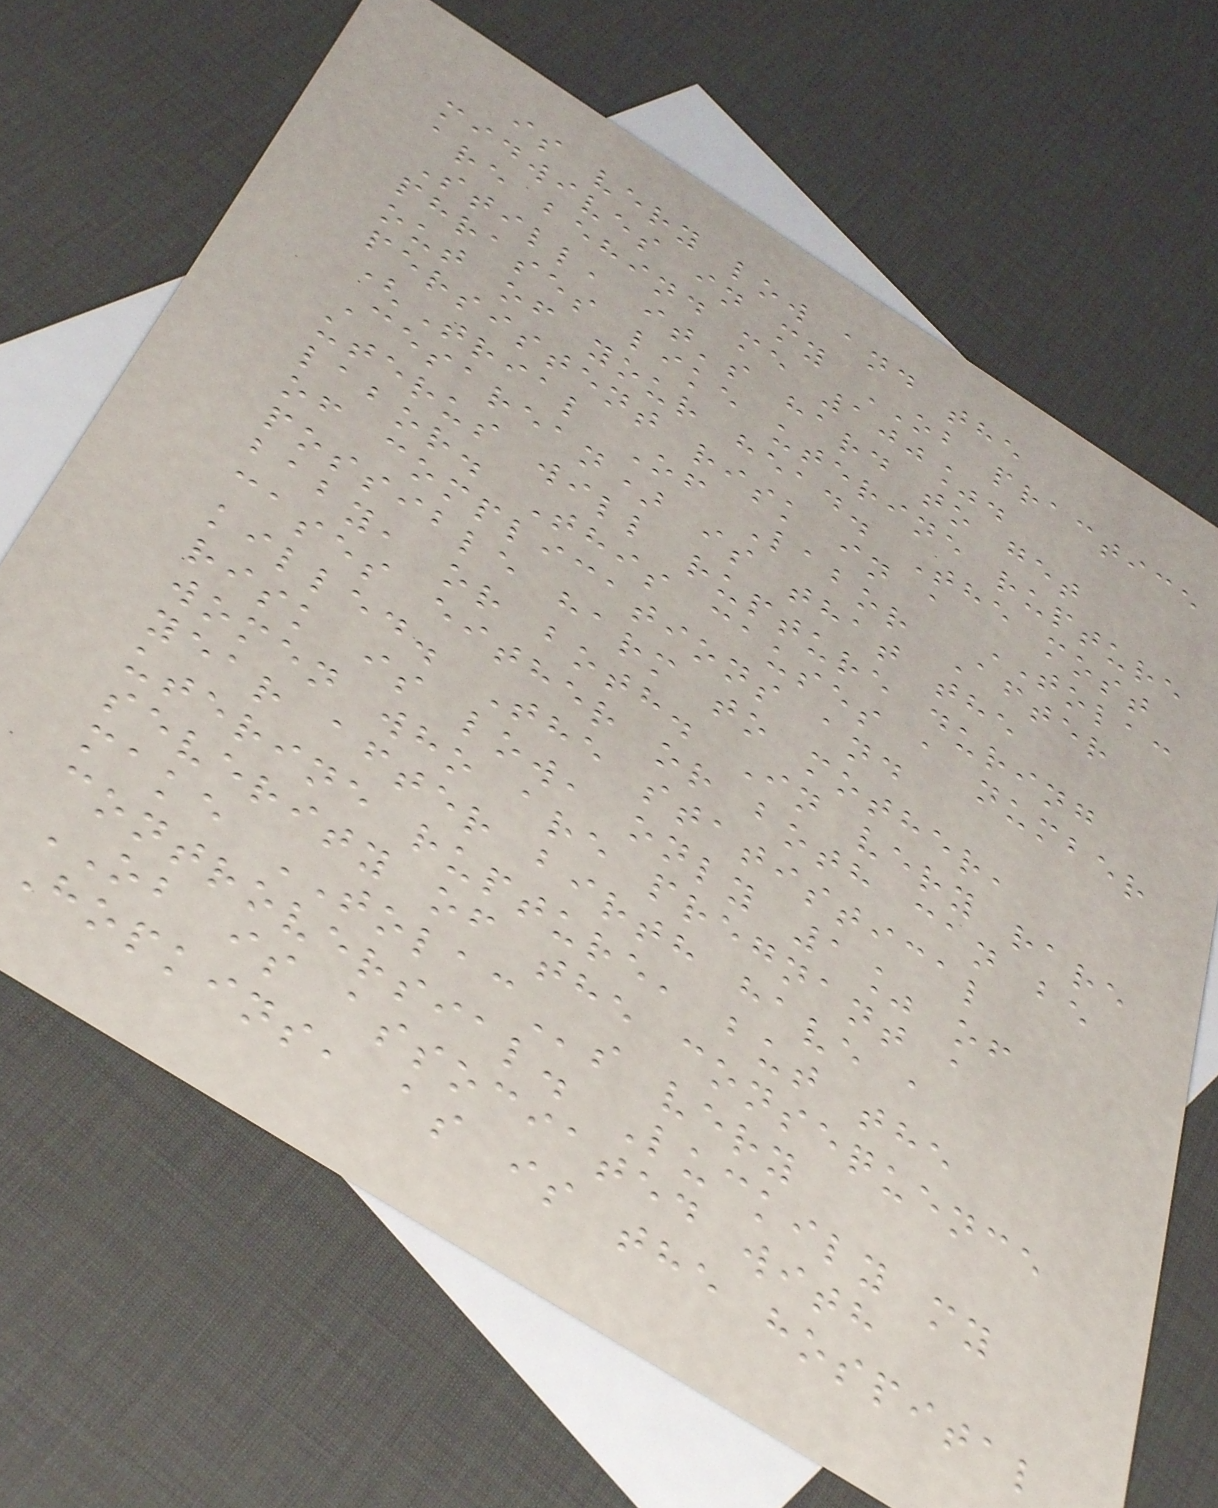is very low and the
midwives in my OB practice
are behind me 100%.
Still, it's hard to get
phrases like uterine rupture
out of your head. The most
persistent risk in a TOLAC
(Trial Of Labor After
Cesarean) is that the
uterus will rupture during
labor. This causes a number
of complications and
possible harm to mother,
baby, or both. In very rare
cases either or both can be
killed. The statistical
risk is low, only 1% of
women who are pregnant a
year after birth have a
uterine rupture, but the
severity of the consequence
make TOLACs very
controversial. Luckily my
OB is associated with
Hopkins, as is the hospital
